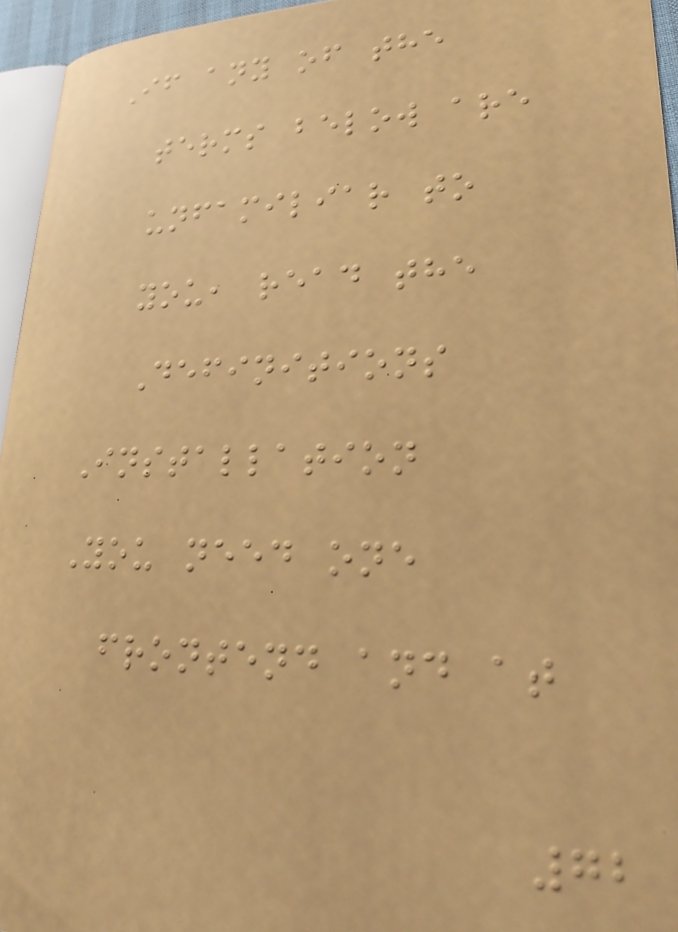If any of the
terms below are
unfamiliar to
you, read the
Definitions
Installation
You need one
frontend and at
72
